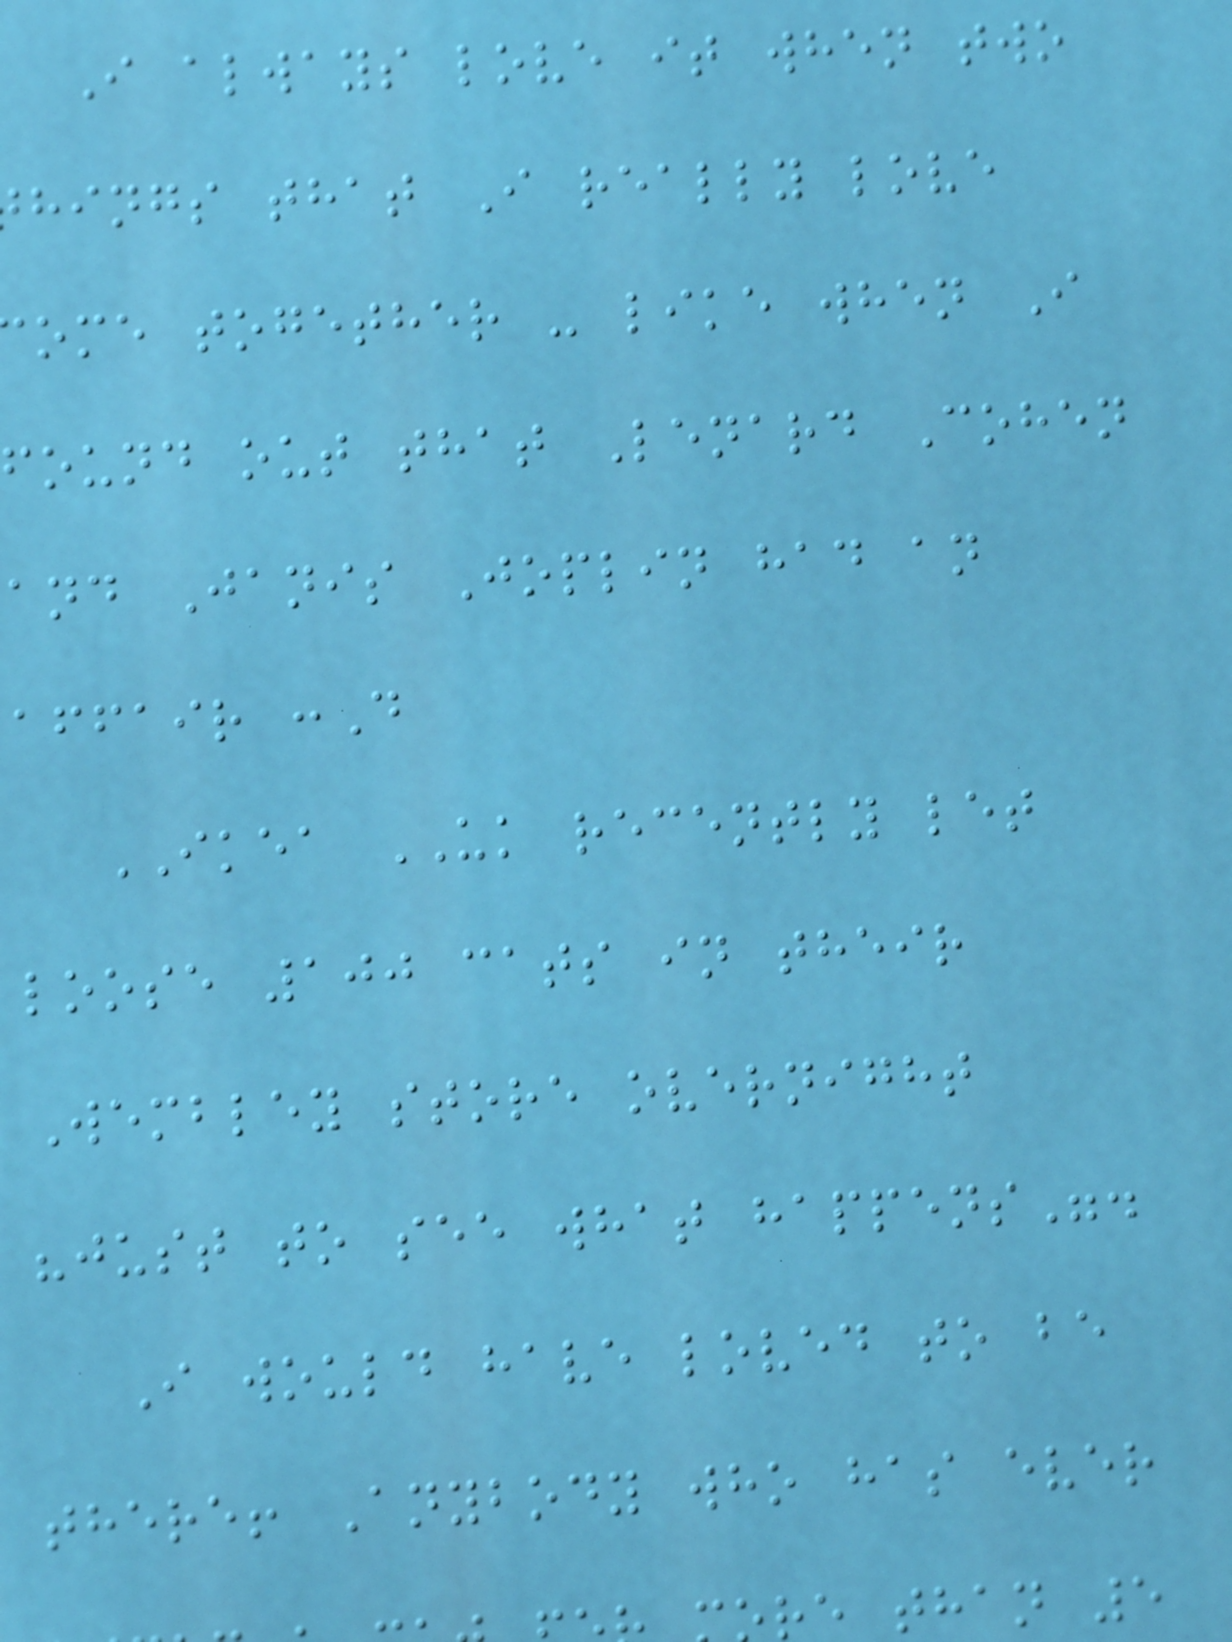I always love it when two
hings that I really love
ome together - like when I
found out that Lenard Cohen
and Janis Joplin had an
affair :D
IKEA UK recently let
loose 100 cats in their
Wembley store overnight
"just to see what happens".
I would have loved to be
there! Anybody who has ever
re than 5
